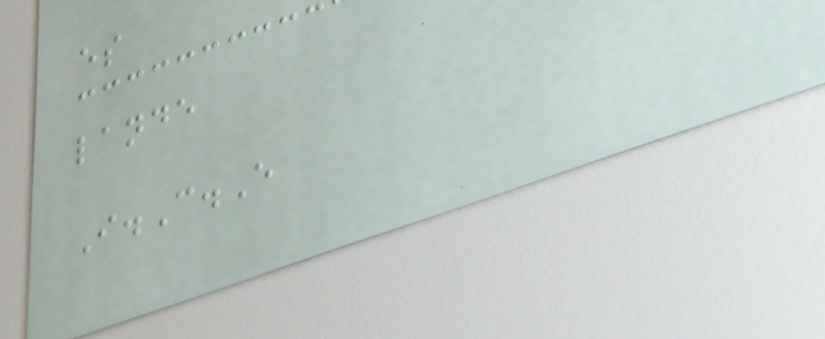es
lande
I.C.E
